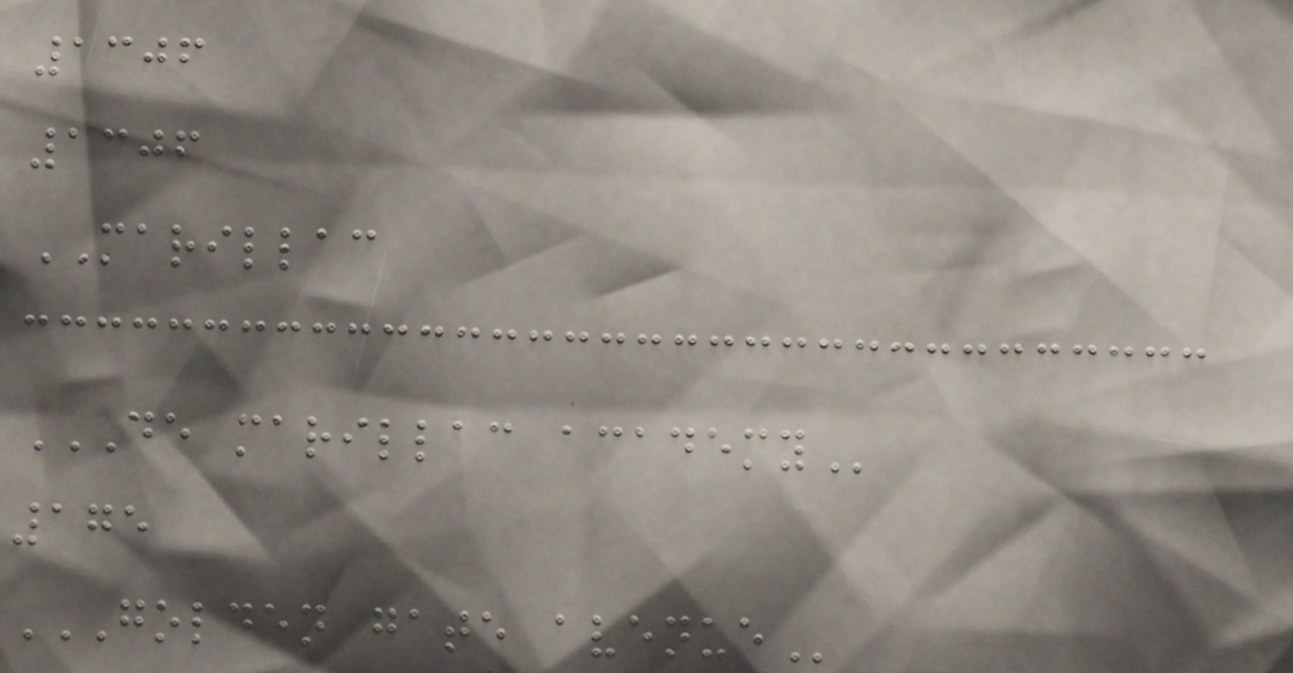1306
1306
MARILLAC
DE MARILLAC ACADEMY
175
GOLDEN GATE AVENUE
